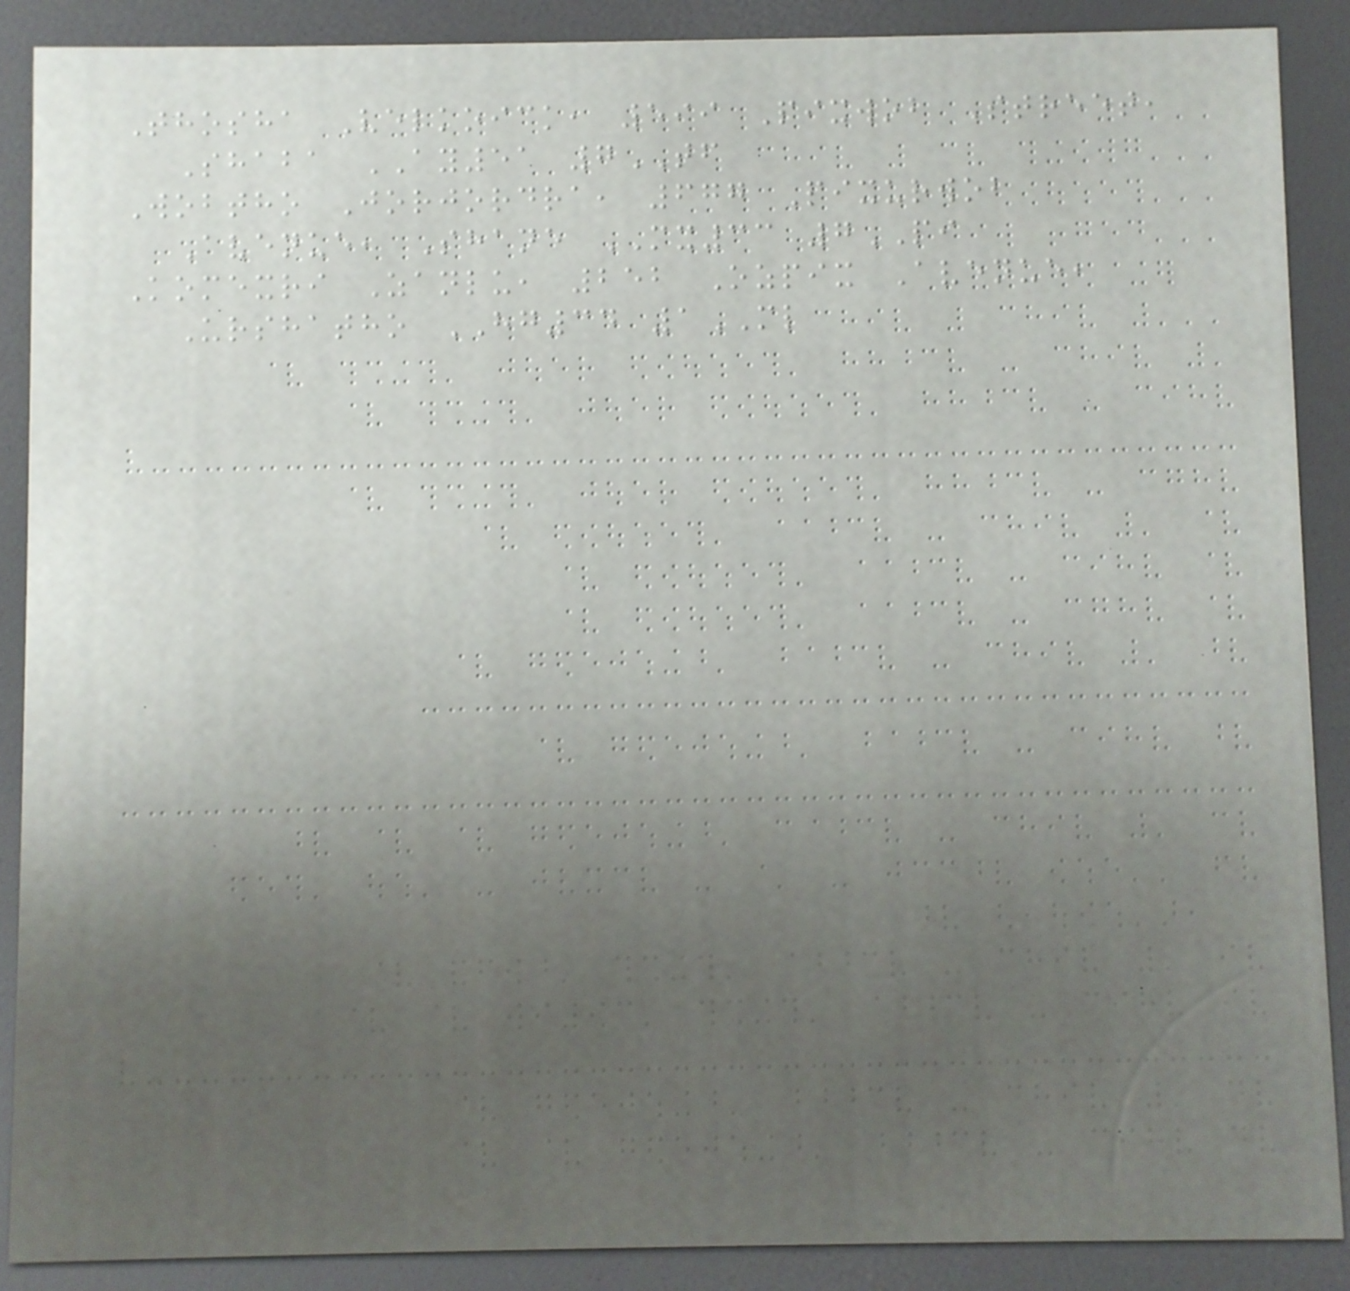Thosha Velkoick, 599 Pixwob Street,
Shaba AY51 7TF
Wobtho Jorjordra, 677 Pixurwob
Avenue, Shane MX33 7PI
Komexri Zanlu, 252 Ozpix Avenue,
Urshatho HG34 1ML
